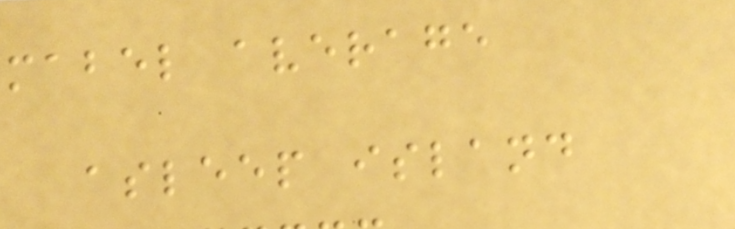mabel average
asleep island
